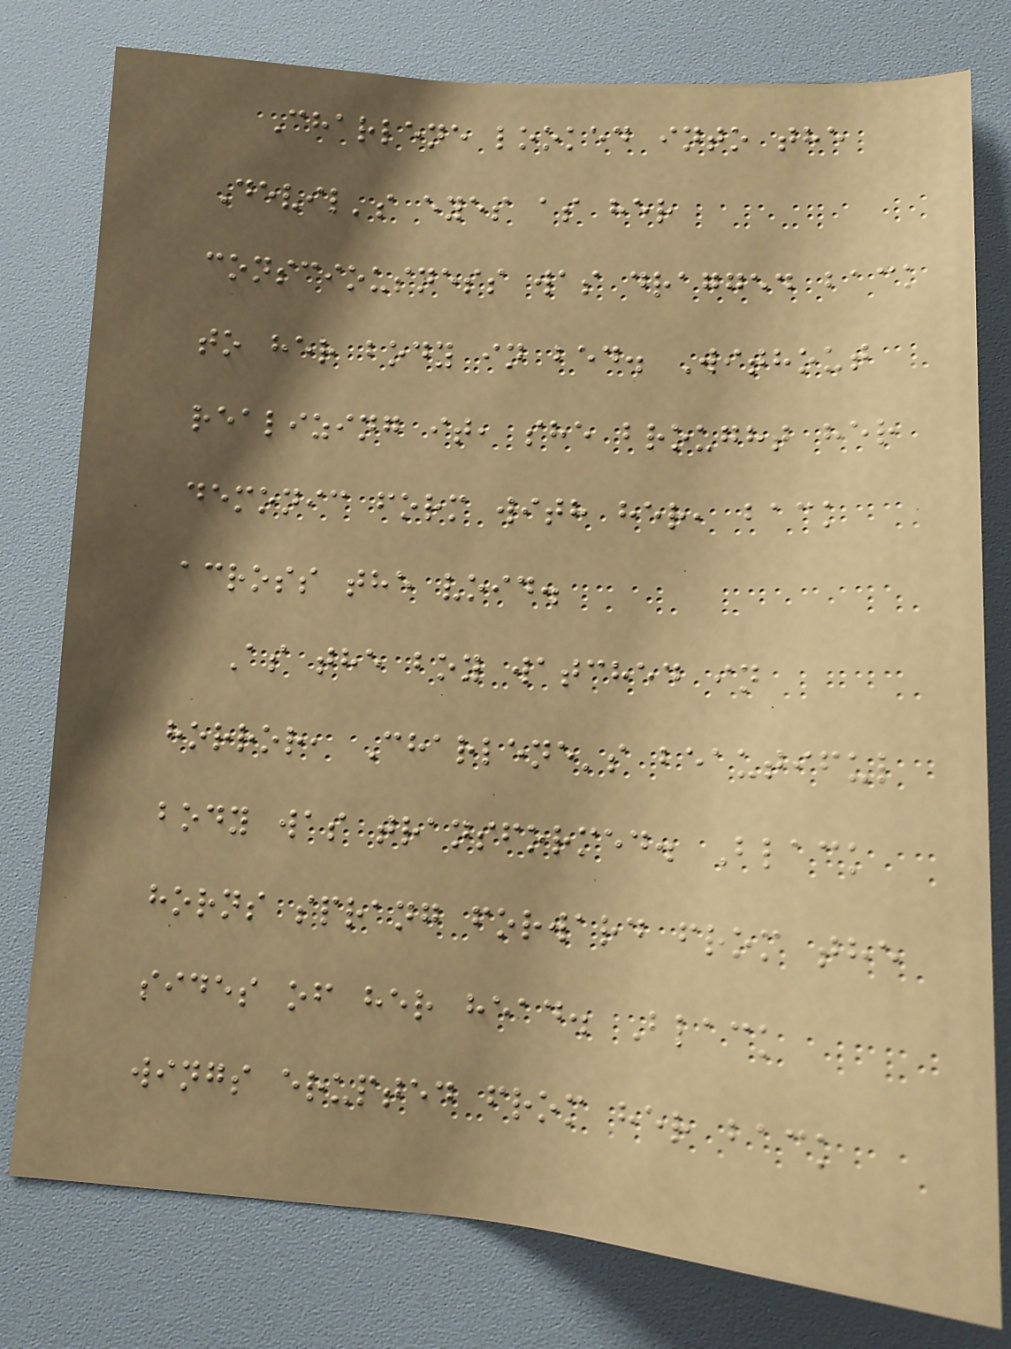Charlene looked into the
Devil's eyes as her
consciousness was dragged back
to her body in bed. Without
realizing it, she brought her
demonic form with her, back
across the void.
As the boy watched in
horror, Charlene's beautiful
body was transformed. Black
horns sprang forward from the
sides of her head. Black
wings erupted from her back
